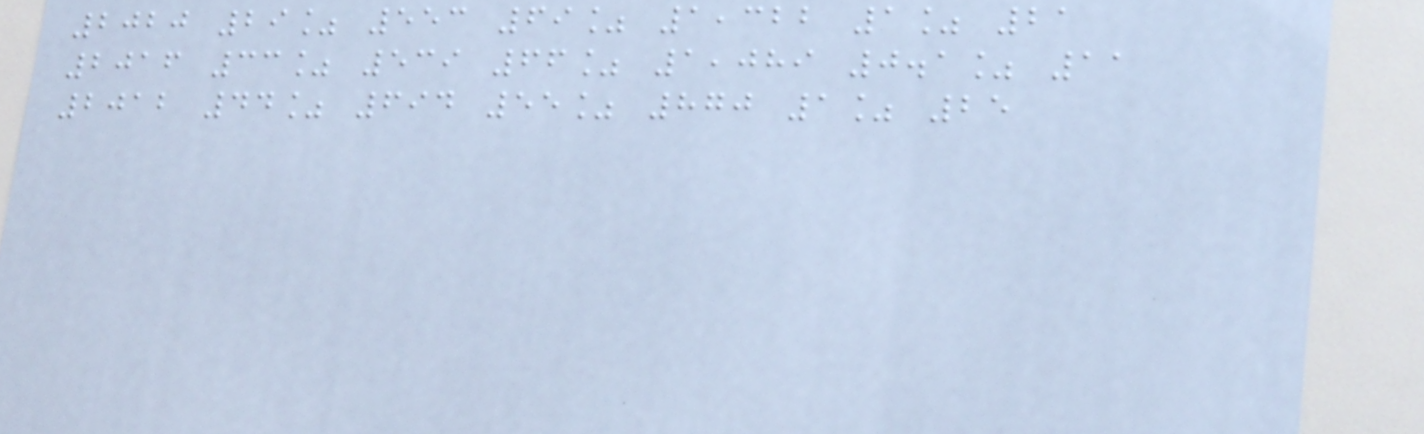2020 29% 553 69% 1,322 1% 21
2016 33% 539 66% 1,089 0.1% 11
2012 44% 694 55% 870 1% 25
